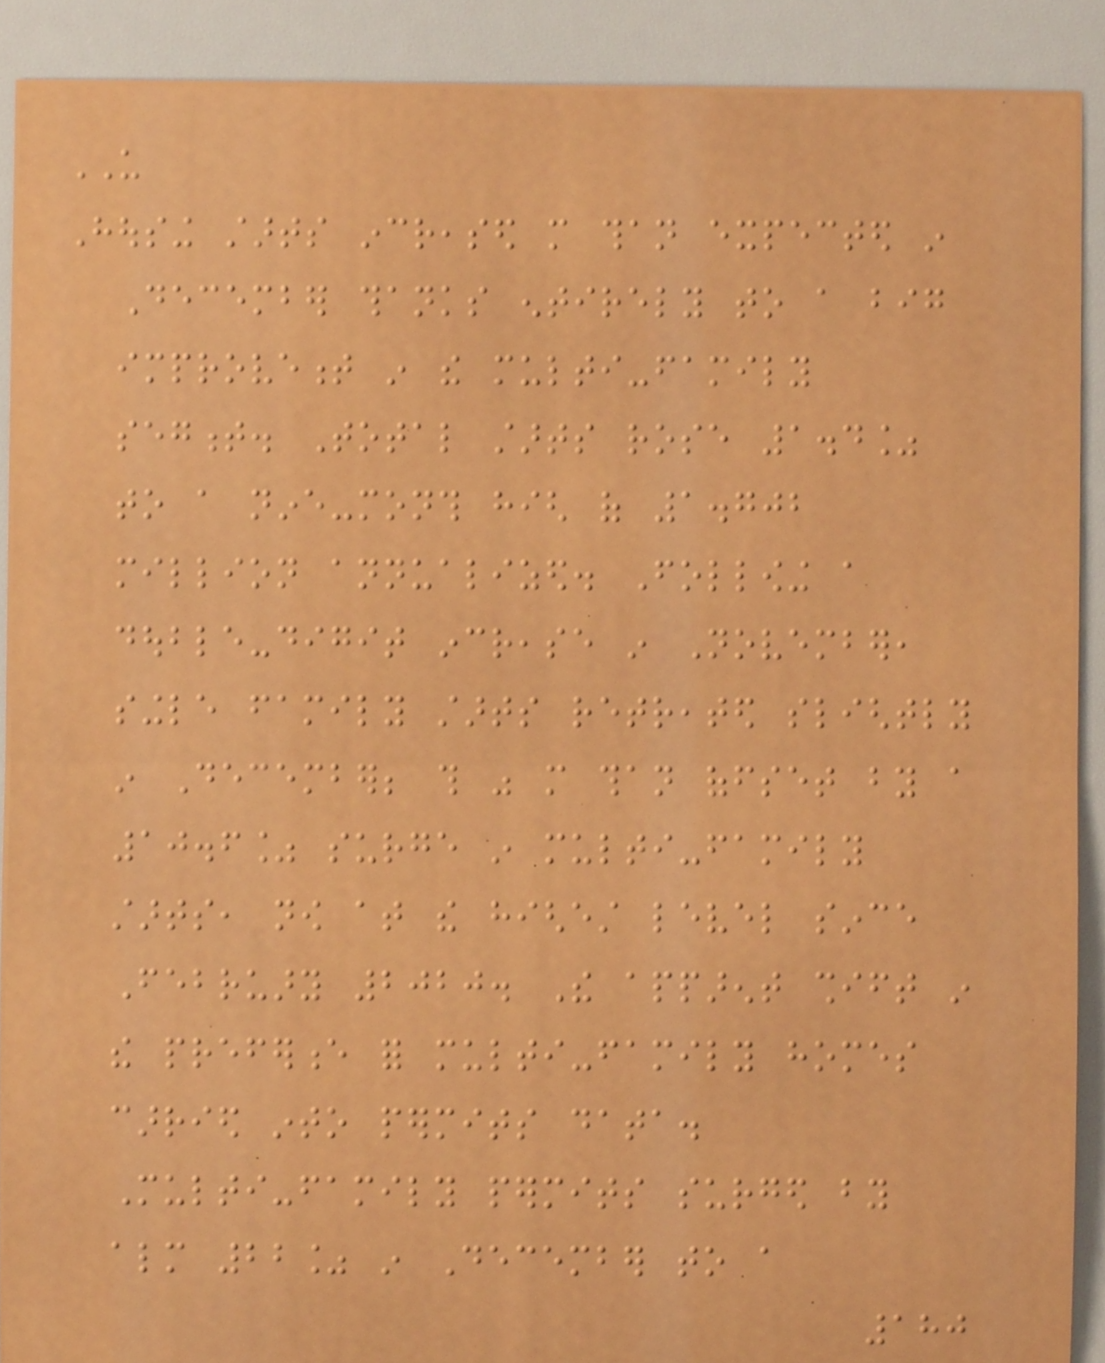US
Housing starts increased more than expected in
December thanks entirely to a big
improvement in the multi-family
segment. Total starts rose 1.4%
to a nine-month high of 1.702
million annualized. Following a
double-digit increase in November,
single family starts retreated slightly
in December; this was more than offset by a
10.6% surge in multi-family
starts, now at the highest level since
February 2020. The apparent shift in
the preference for multi-family homes
carried into permits data.
Multi-family permits surged by
almost 22% in December to a
180
